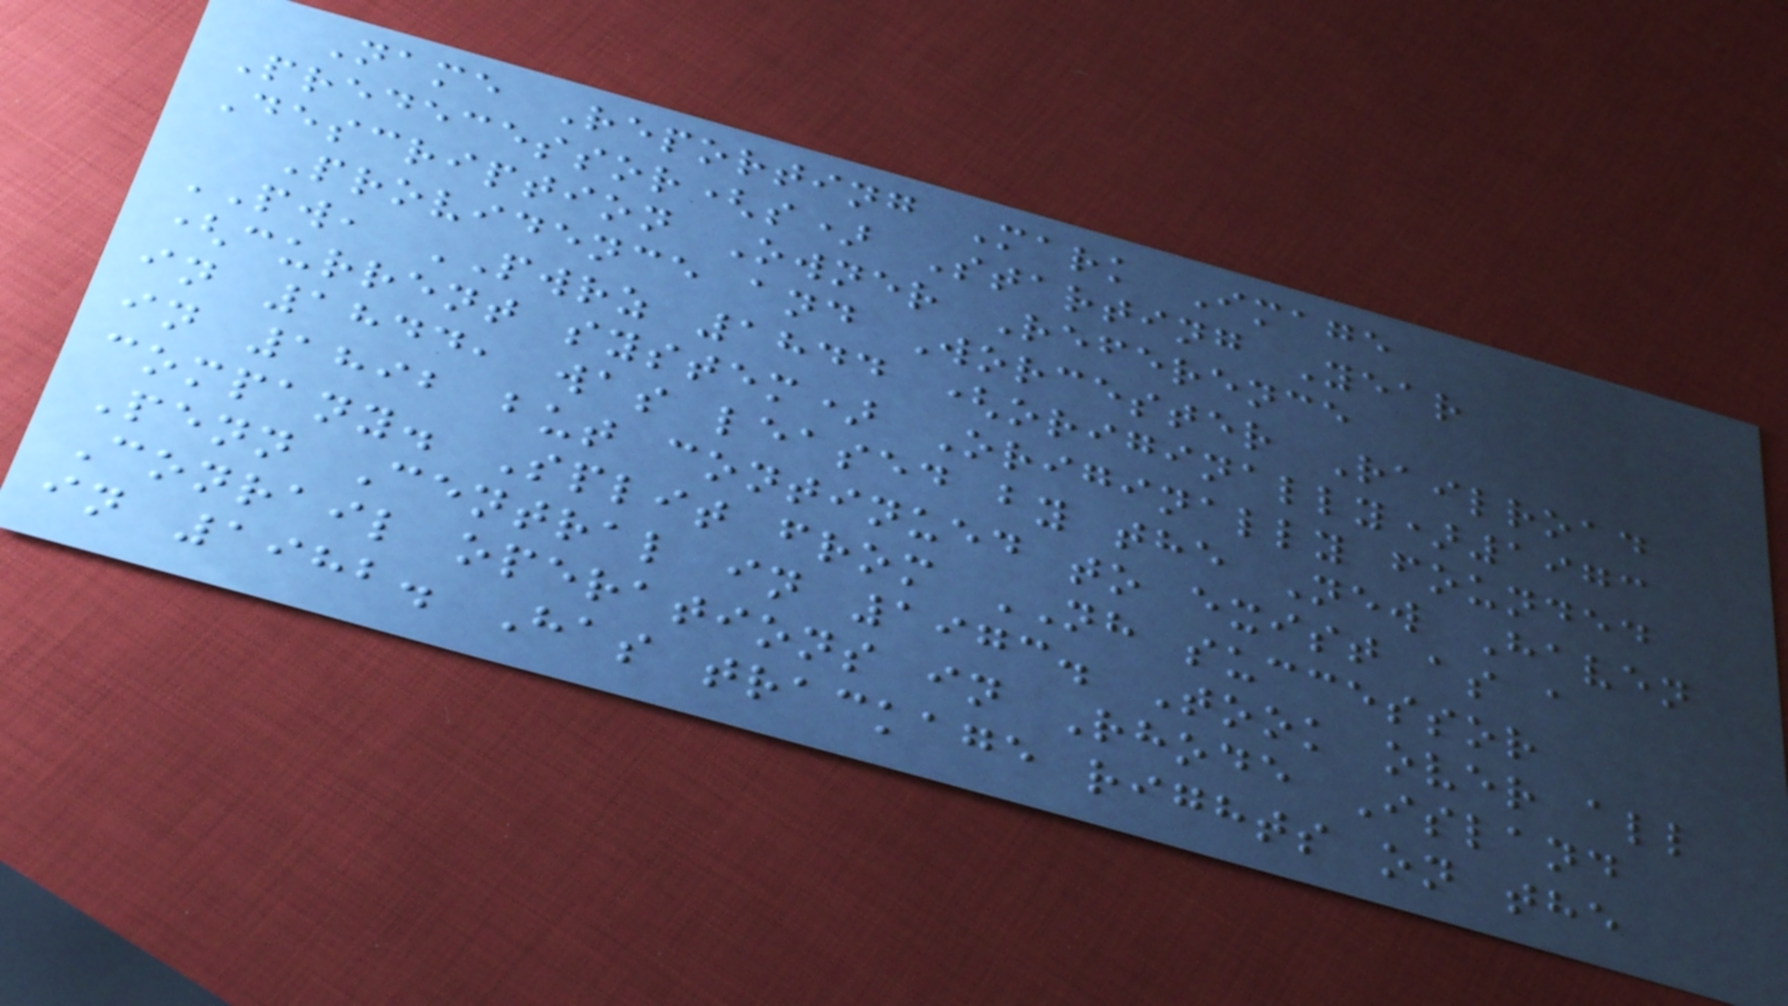Name Reporting Mark Image
Predecessor(s) Starting Year
Description Owner Reference
Providence and Worcester Railroad
PW, PWRZ 1844 (originally)1973
(current system) Originally founded
in 1844, was leased by the New Haven
in 1892 but continued to exist as a
company. Split from NH successor
Penn Central in 1973. Took over all
Conrail operations in Rhode Island
in 1982. Has trackage rights on the
